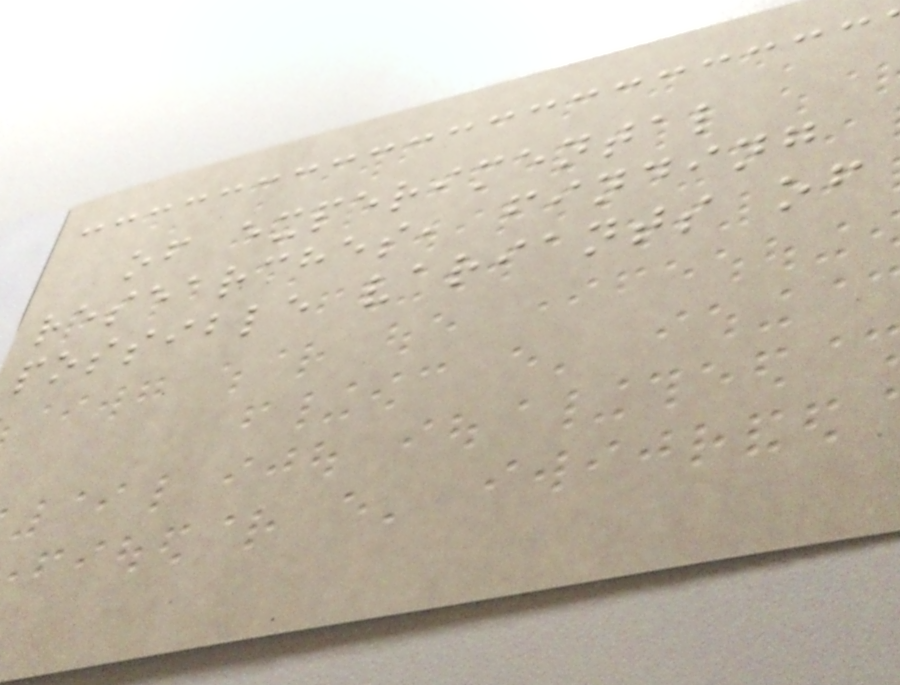of experimental
researches, finding
possible variants of
